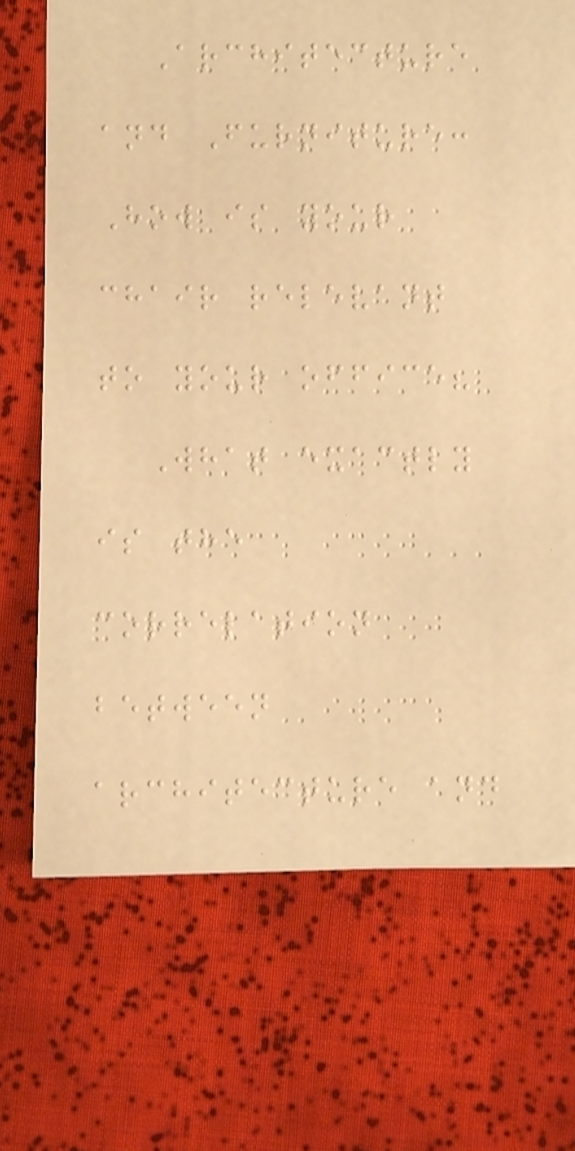Architecture
and Furniture:
How is your
chair relevant
to your office?
What exactly
is the
correlation
between
architecture and
